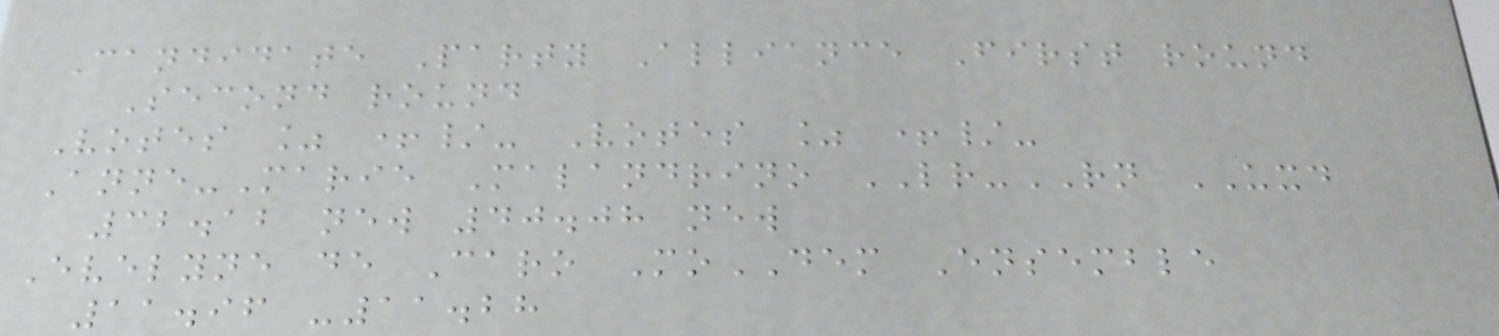Candidate Party Alliance First round
Second round
Votes % +/- Votes % +/-
Anne-Marie Malandrino LR-RN UXD
32.12 new 40.08 new
Evelyne de Caro MoDEM Ensemble
11.96 -11.28
